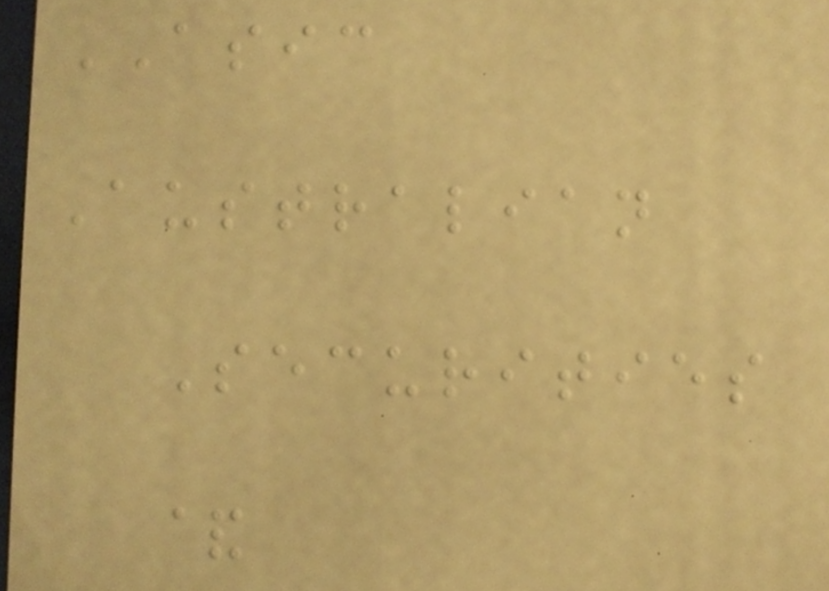ASIC
Australian
Securities
&
